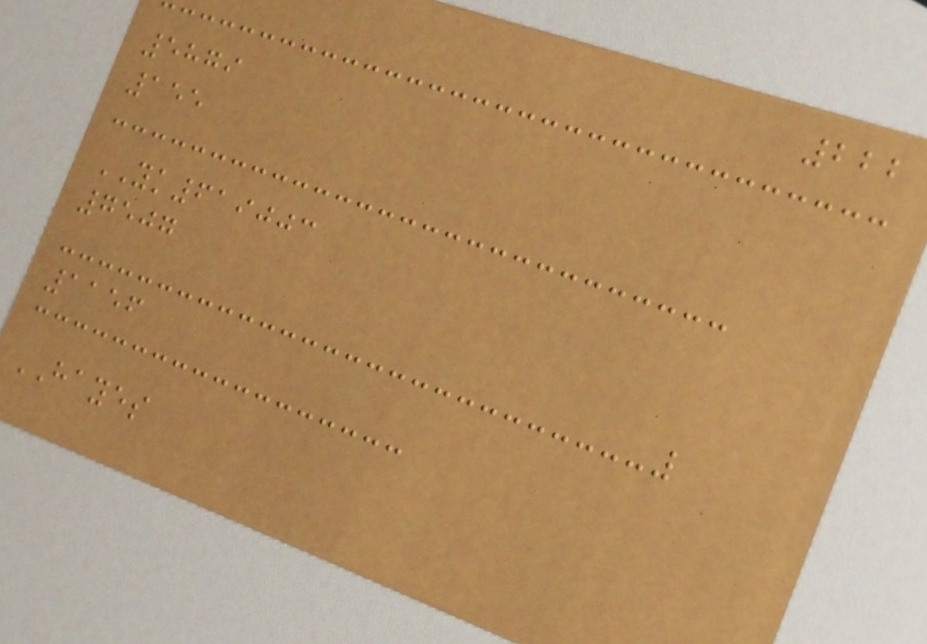222
5879
155
YK619003
7507
1156
HAYES
